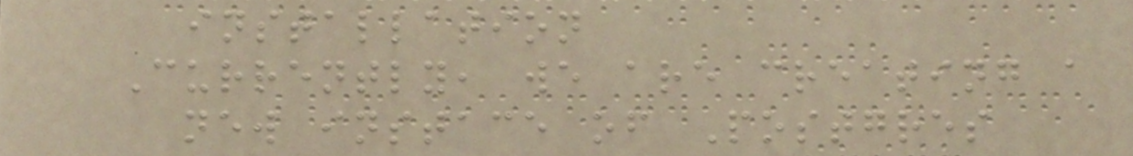installation
Currently, we are creating a
new instace of Postgres
